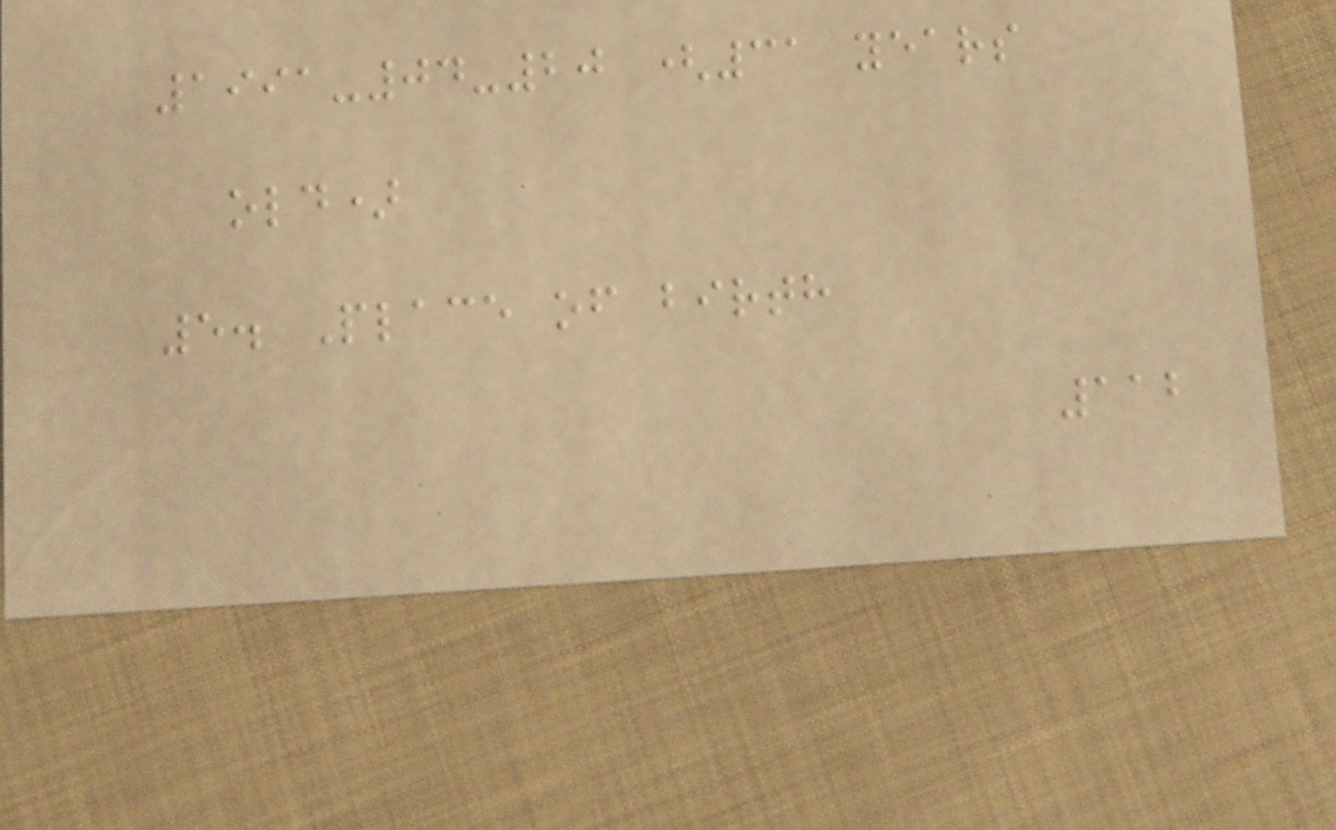1991-04-20 (31 years
old)
5. Place of birth
112
